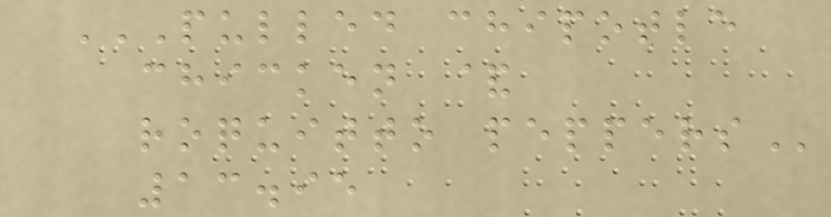PULLED CHIPOTLE
CHICKEN &
ROQUITTO PEPPERS
13.95
